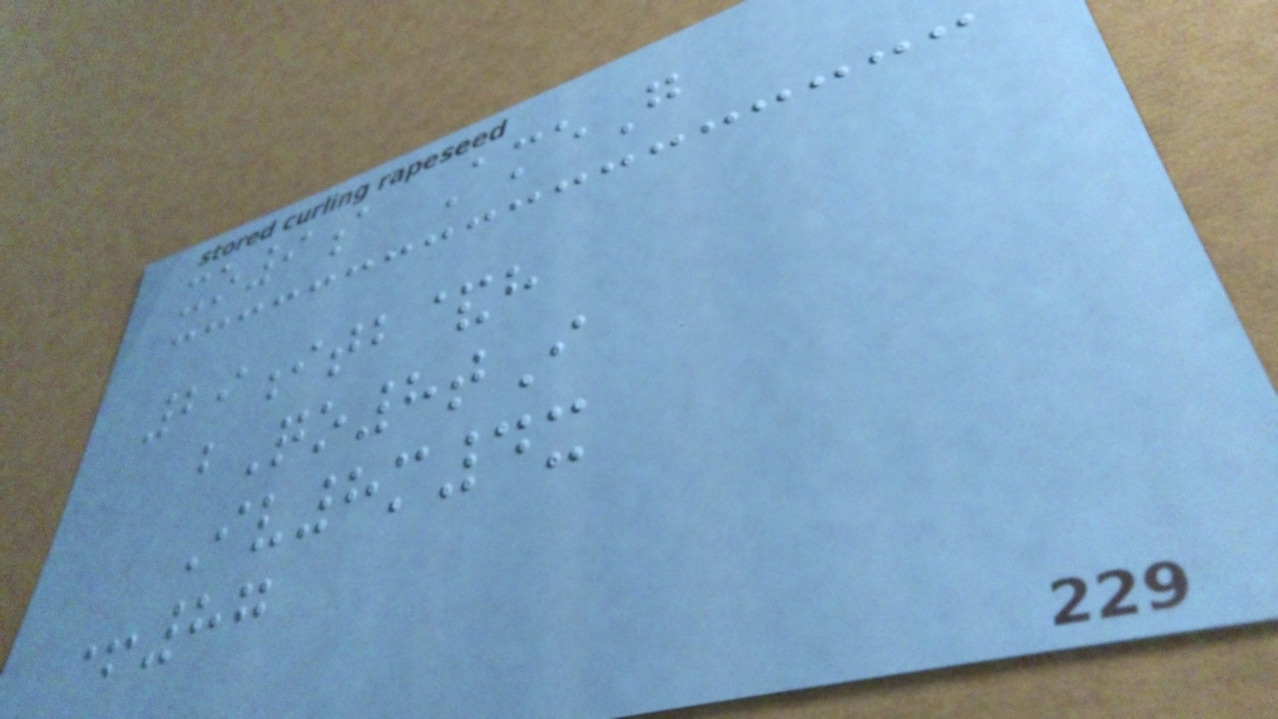xo9a AmeG
29itb&h
bQo8tI
Iv8m4x
+87
